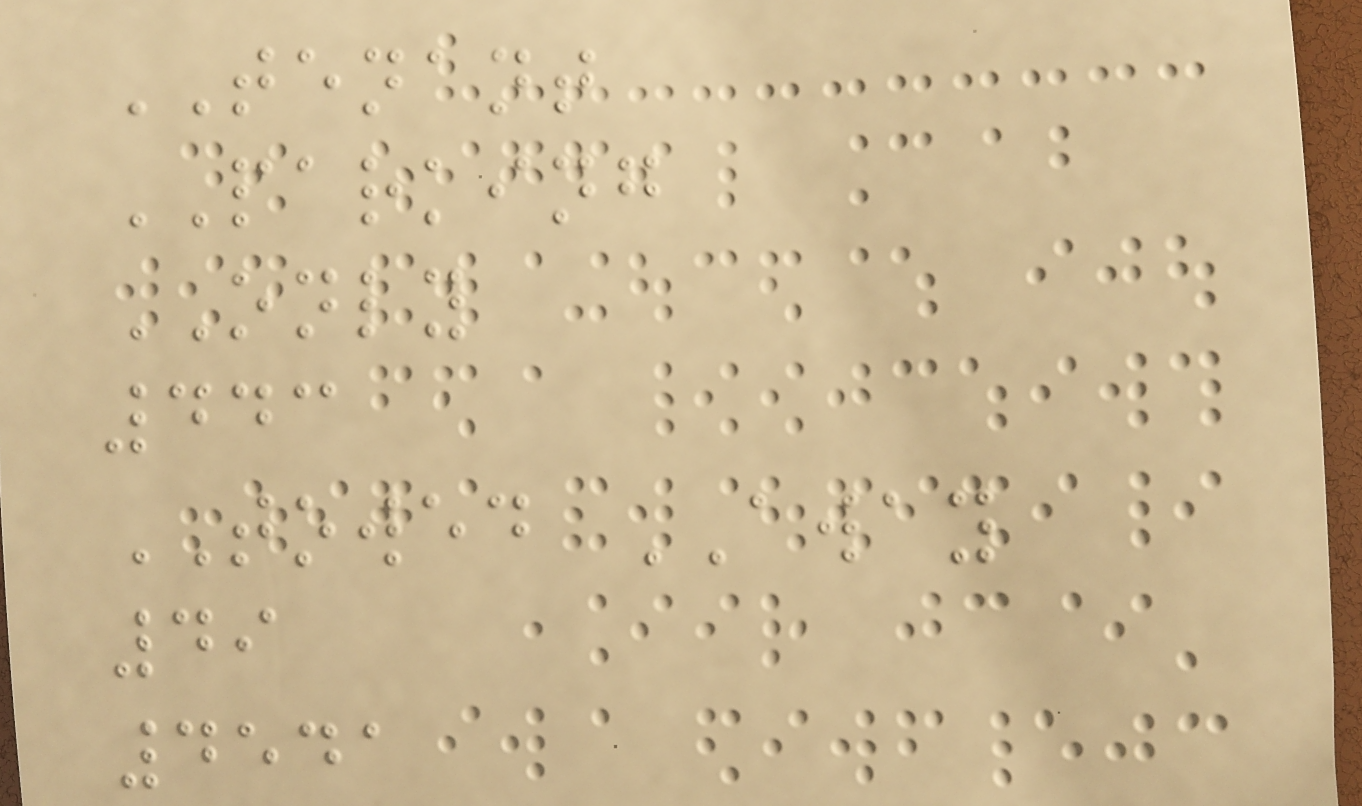TENANT
PARKING
ONLY
443
TOWED AWAY
49
4541
